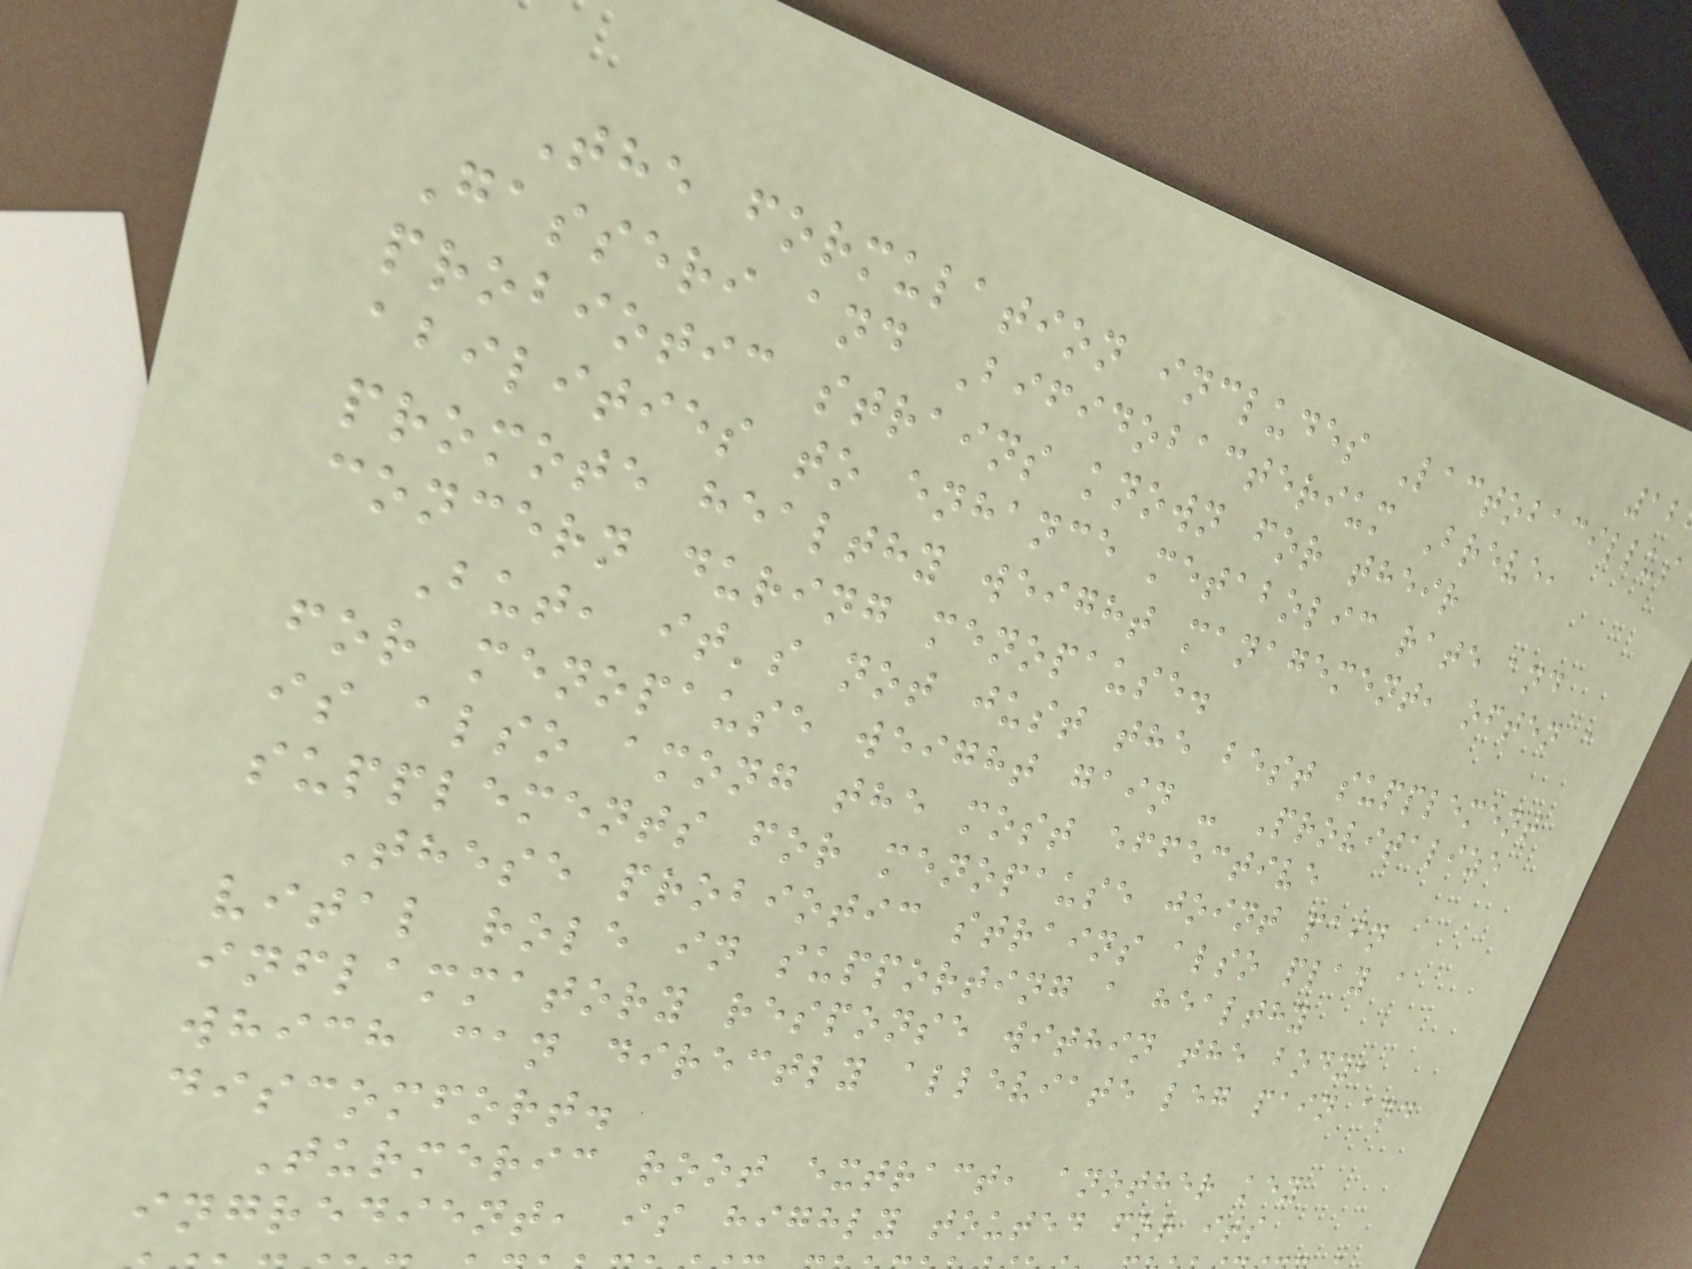The formulation includes Lactobacillus
Gasseri and Bifidobacterium Breve,
probiotic strains known for their
abilities to enhance metabolic rate and
promote healthy weight management, often a
concern during menopause.
But, it's not just the best supplement
for menopause weight gain - Provitalize
is also among the most effective
supplements for menopause joint pain
These probiotic strains also play a
vital role in supporting a healthy
inflammatory response within the body,
which can directly alleviate leg pain and
discomfort.
Turmeric root extract, another key
ingredient, is highly touted for its
